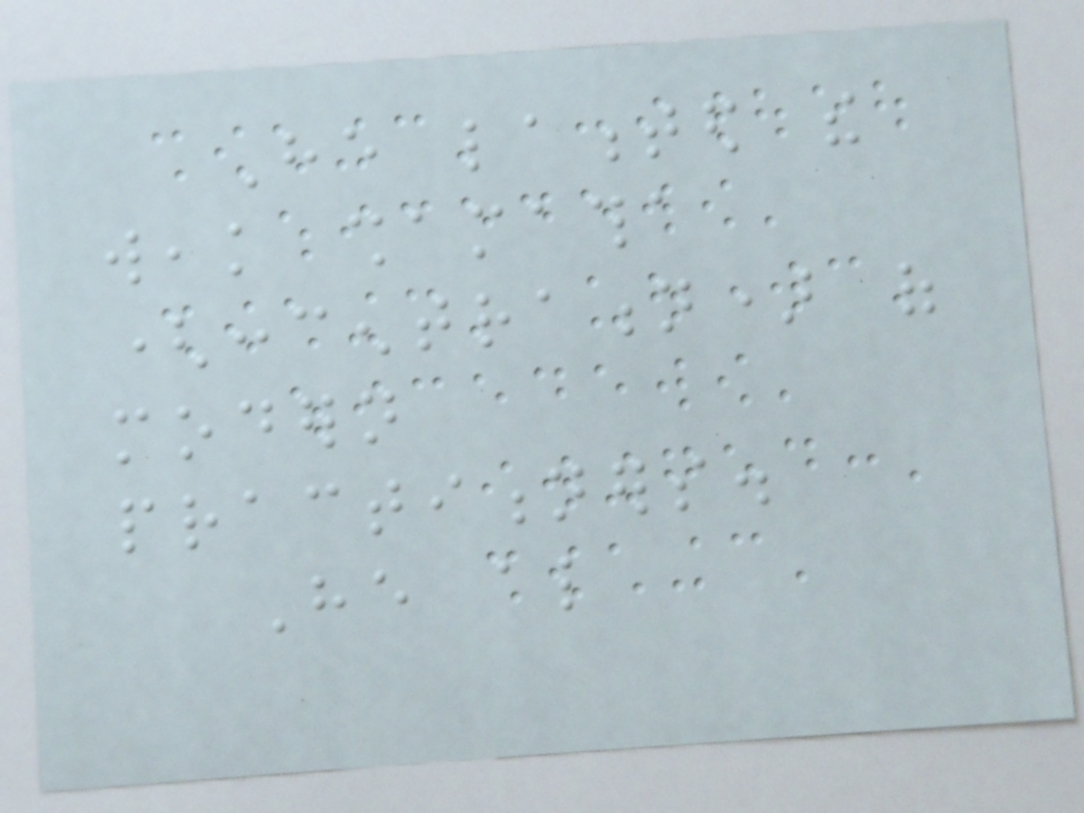He lamented the
weak shamatha
(concentration) of
modern
practitioners.
He also
